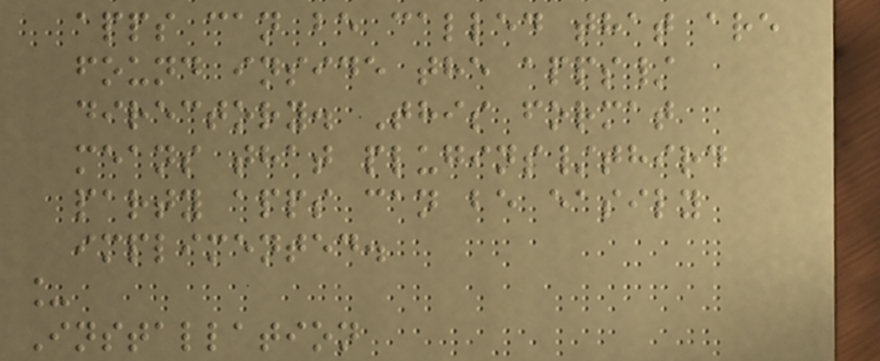apps can be called that are
found inside the apps/
directory. This format
means that plugins/third
party apps can be easily
implimented.
_
Installation
